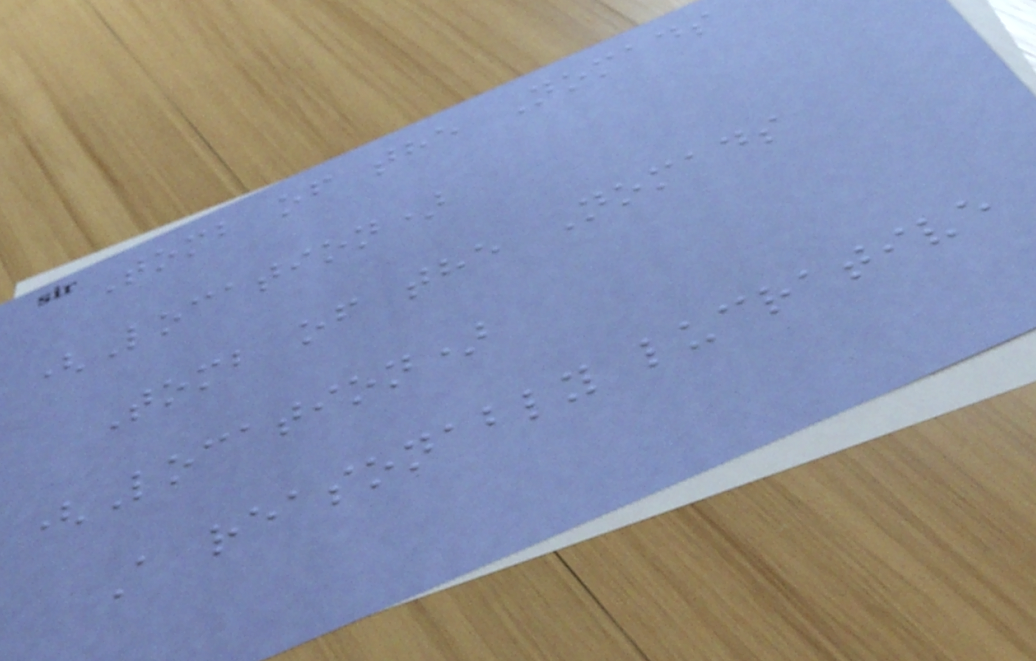Tomb of the Nomads
(Location)
Tomb of the Nomads
(Location)
A reasonably lucrative
